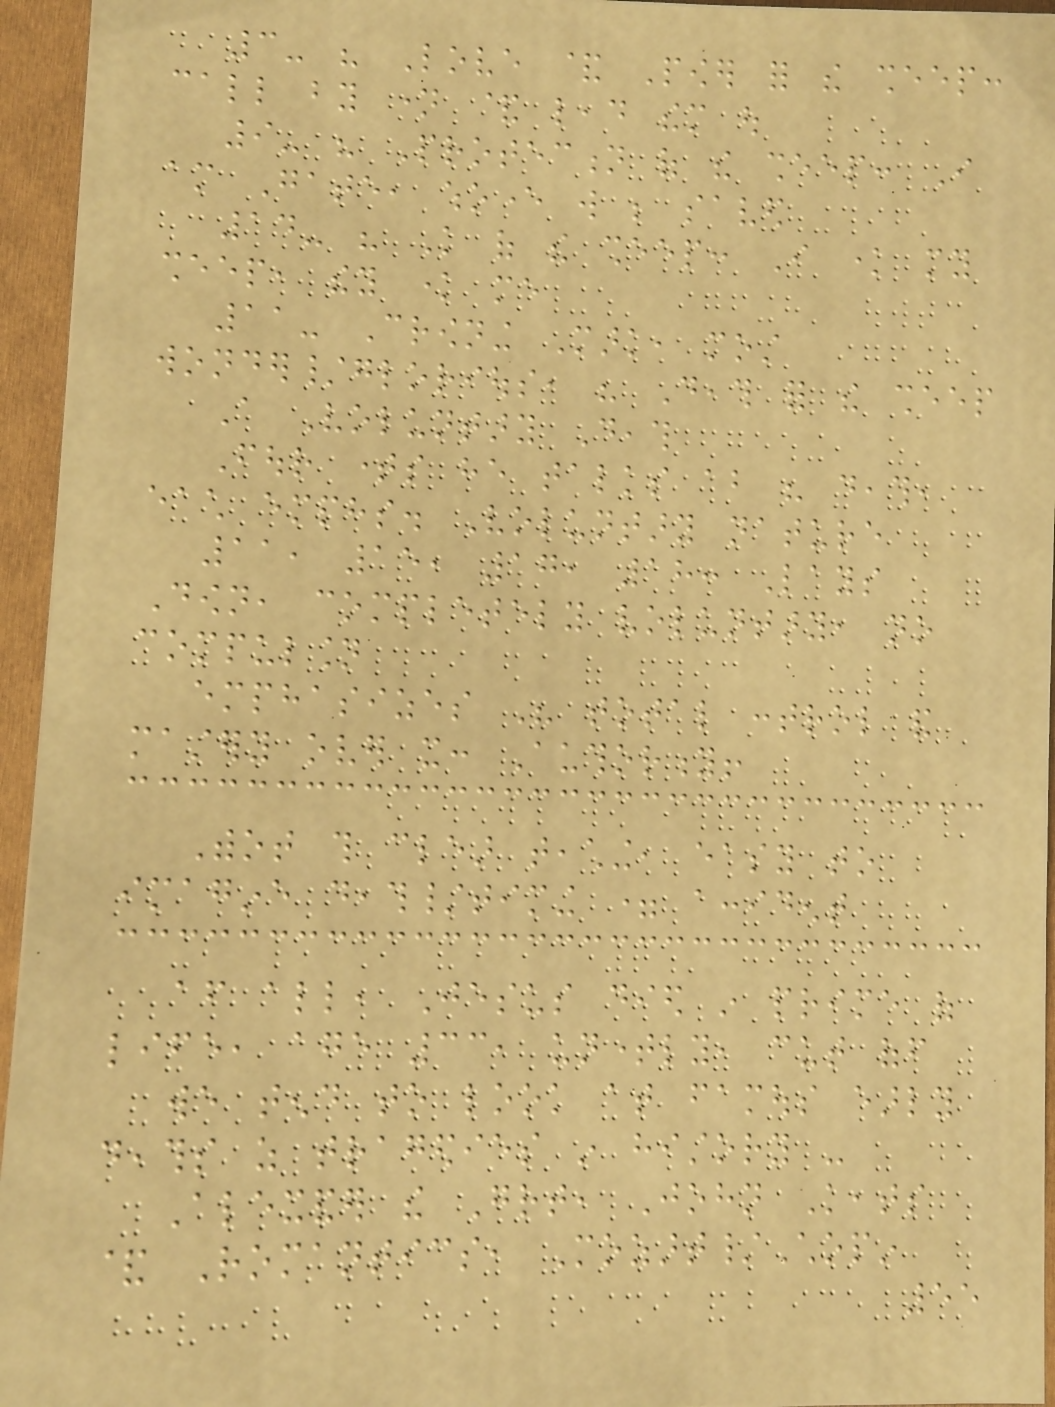3- his Love & Power for the sheep:
call by name & lead them out
9- his Protection of the sheep: I
am Gate, whoever will be saved
14- his Knowledge of the sheep: I know my
sheep, they know me
11- Crowning Mark, most
wonder/glorious, his Death for the sheep
A Voluntary Death
Four times he talks about his death,
each emphs. Voluntary nature
11, 15, 17, 18: Lays
Down, completely voluntary, no
compulsion
emphasizes His total control and
mastery over it: Authority!
Withot this clear teaching, easy to
imagine death/timing = accident
after all, Jesus died in prime of
life, age 33, untimely, cut off
we tend to look at famous early
deaths as tragedies in history -
Alexander the Great, John Keats
& Romantics, Mozart/Chopin
55
